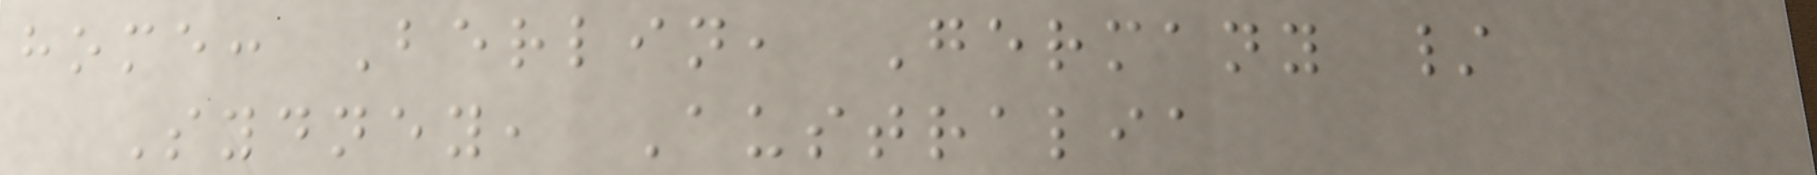home: Berlin, Germany /
Sydney, Australia
